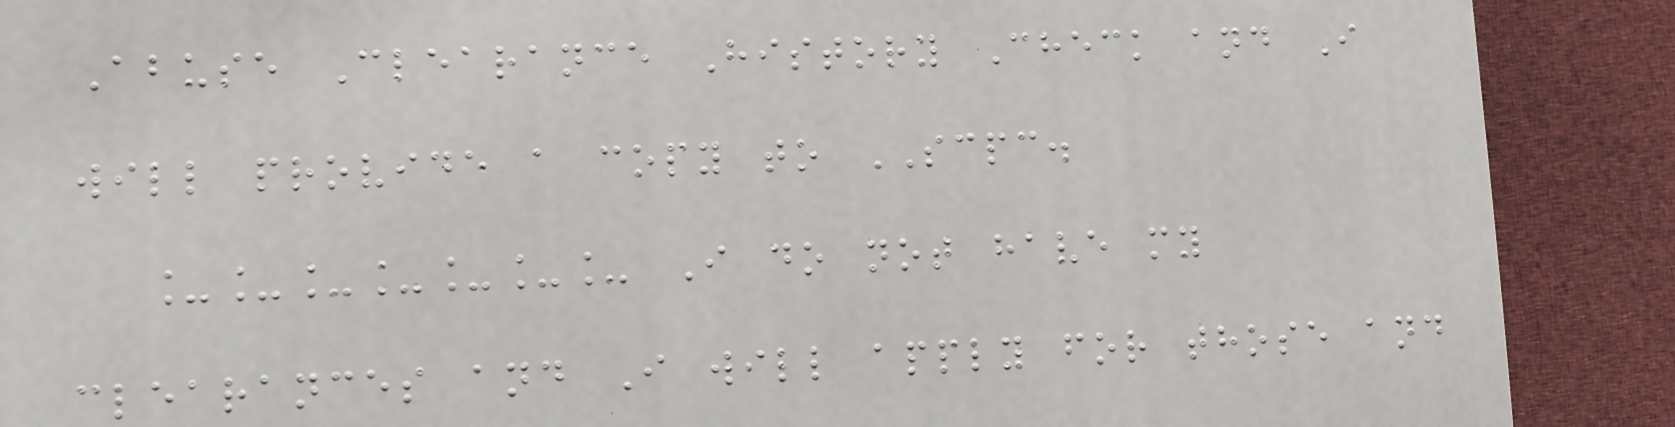Abuse Clearance History Check and I
will provide a copy to SCPC.
_______ I do not have my
clearances and I will apply for those and
